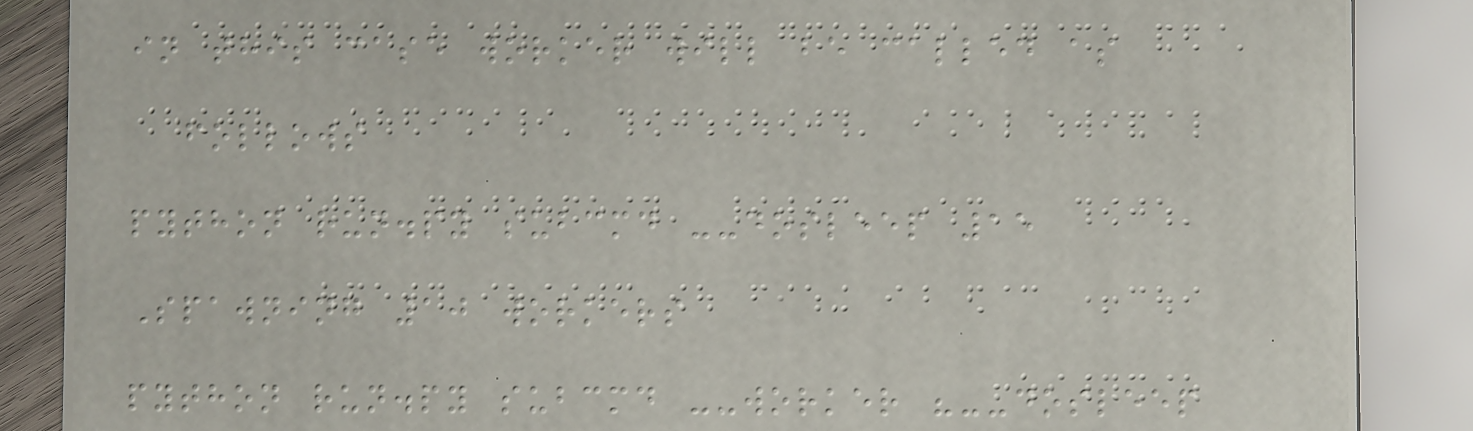in this case worker will be called as
follows
python run.py subcmd --dosleep 15
Spawning 10 workers
python run.py subcmd --worker "--dosleep
